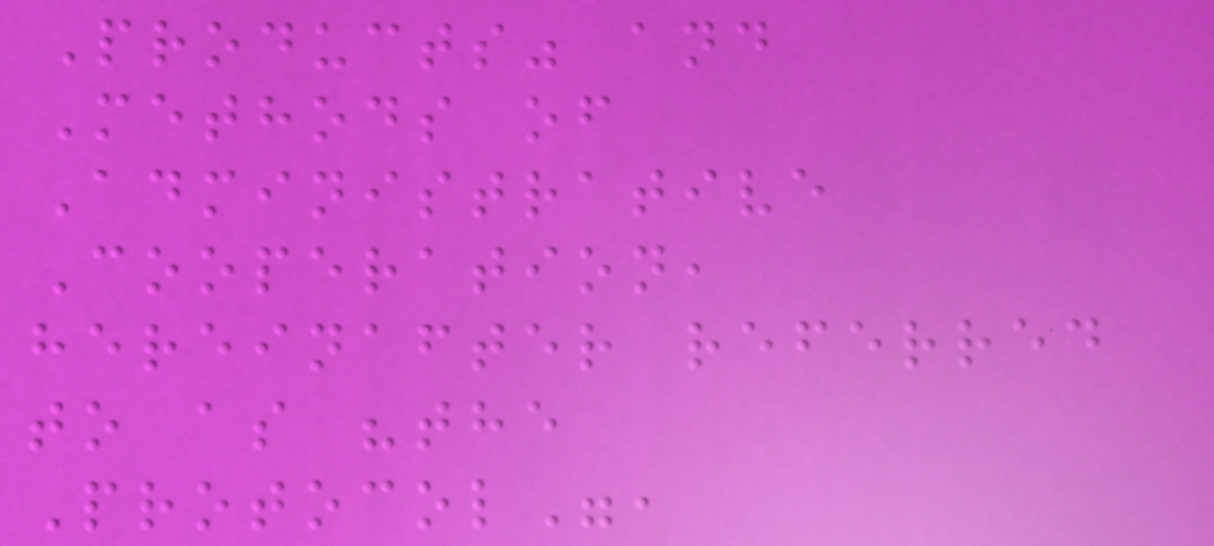Products" and
Methods of
Administrative
Cooperation,
hereinafter referred
to as "the
Protocol",
